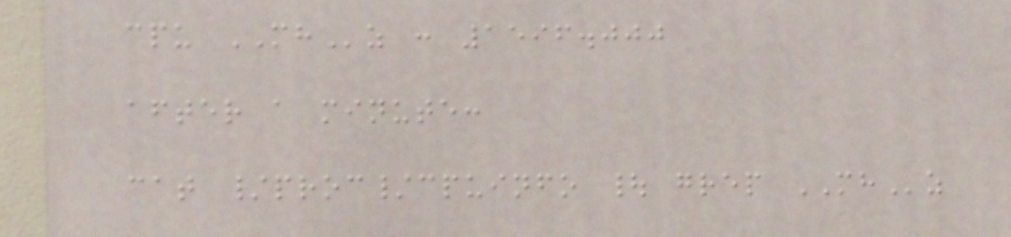cpu MHz : 1596.000
after a minute:
cat /proc/cpuinfo | grep MHz
